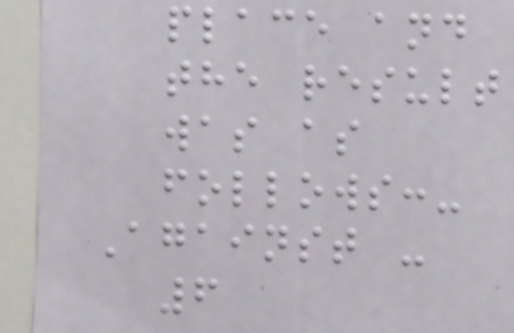place and
the result
was as
follows:-
Against -
6
